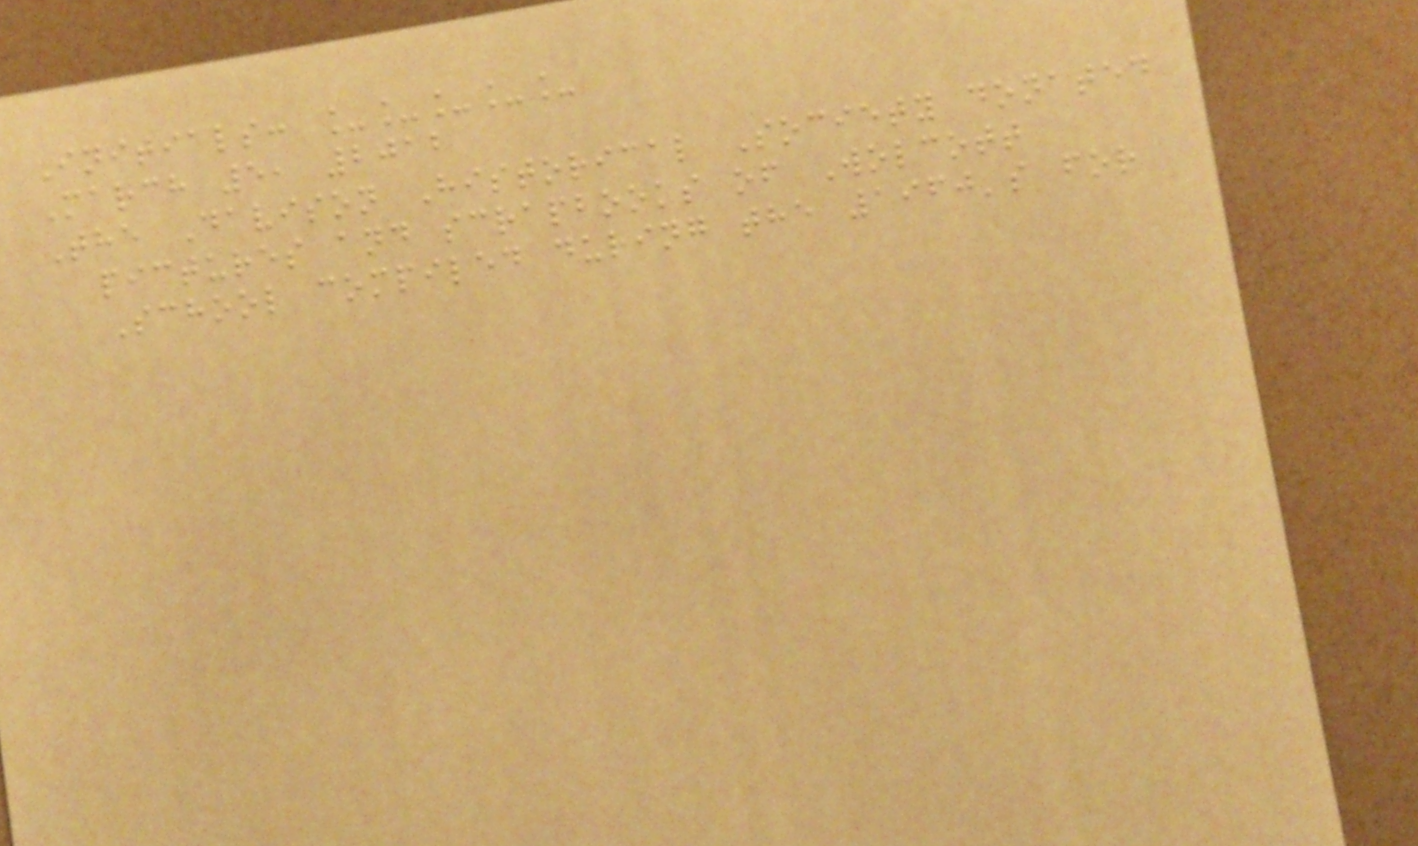Initials: _____
March 5, 2012
The Davison Historical Society donated
pictures and scrapbooks of Wolcott
School compiled during the 1960's for
